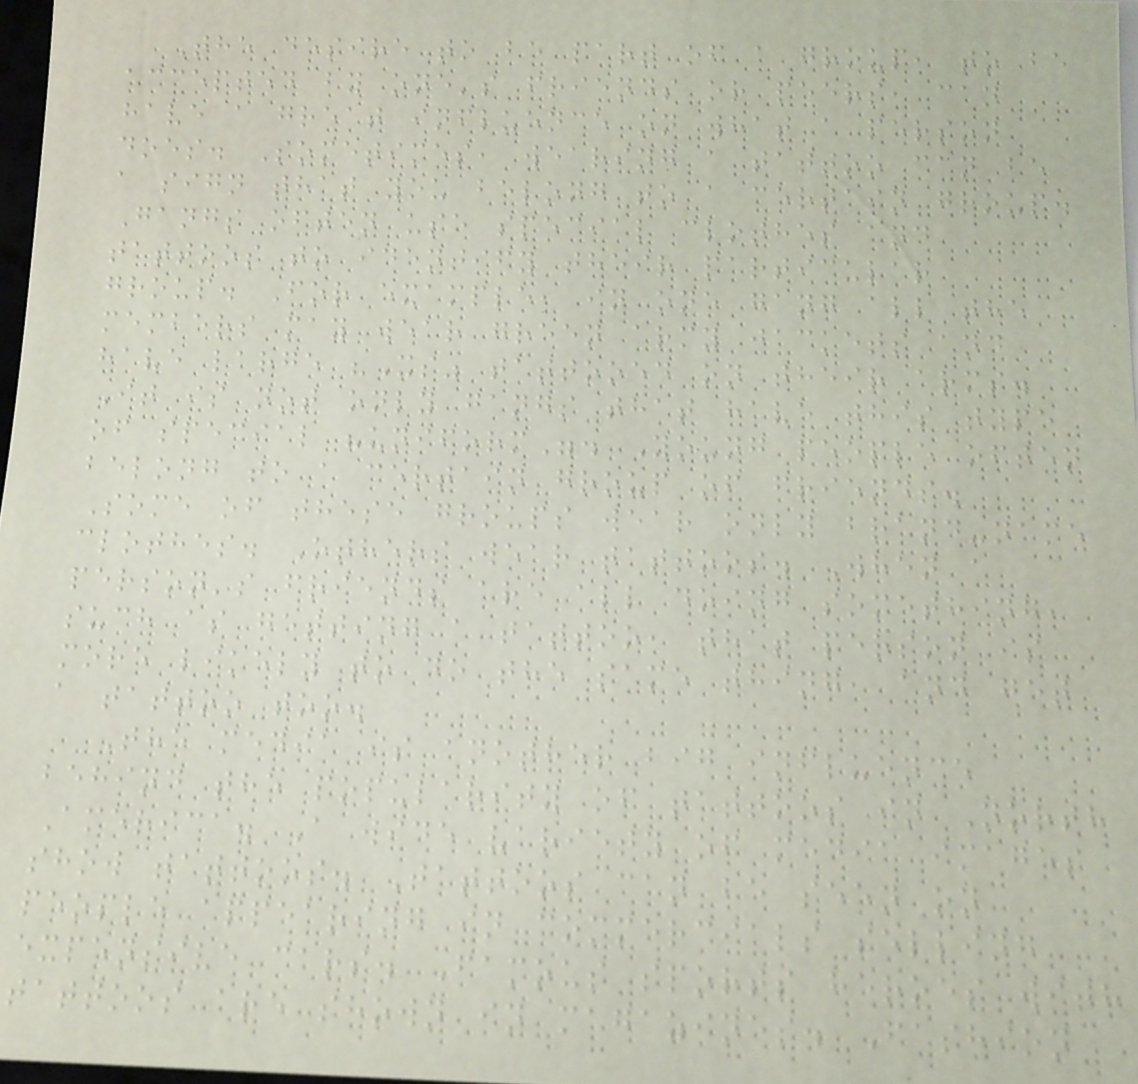The desire to be part of a group, to be
accepted by one's friends or peers, can
have a great influence on what a person
does. Sometimes, wearing a tattoo can be
a sign that you belong to a certain group.
Gangs often use special clothes and
tattoos to identify their particular
group. For example, in one gang all the
members may wear green army jackets and
have large "Xs" tattooed on their arms.
It is not only gangs that have this type
of special "uniform". Young people often
belong to a certain group of friends.
Some of these groups wear only brand-name
clothes. Others wear tattoos. When a
person's friends are all doing something,
such as getting a tattoo, that person is
more likely to do the same thing, and get
a tattoo too.
The media is another big influence
behind the popularity of tattoos in North
America. A wide variety of media images
show tattoos. Tattoos can be seen on
people appearing in commercials selling
expensive cars. Famous sports heroes with
tattoos are shown in magazines. Fashion
